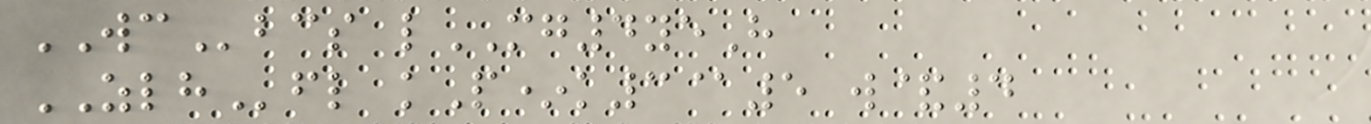WCbcs lMG4yeH
ZLHfl kP*k3@5 w&4
